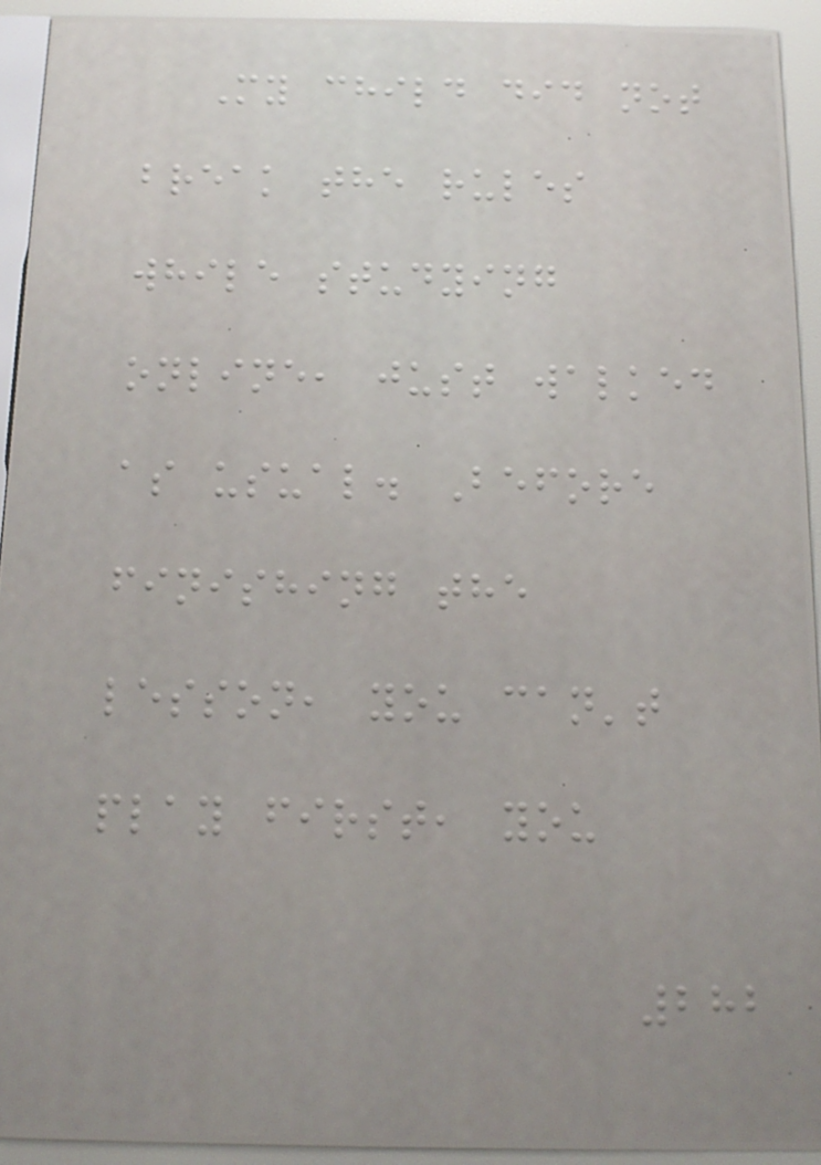My child did not
break the rules
while studying
online, just walked
as usual. Before
finishing the
lesson, you can't
play first, you
282
